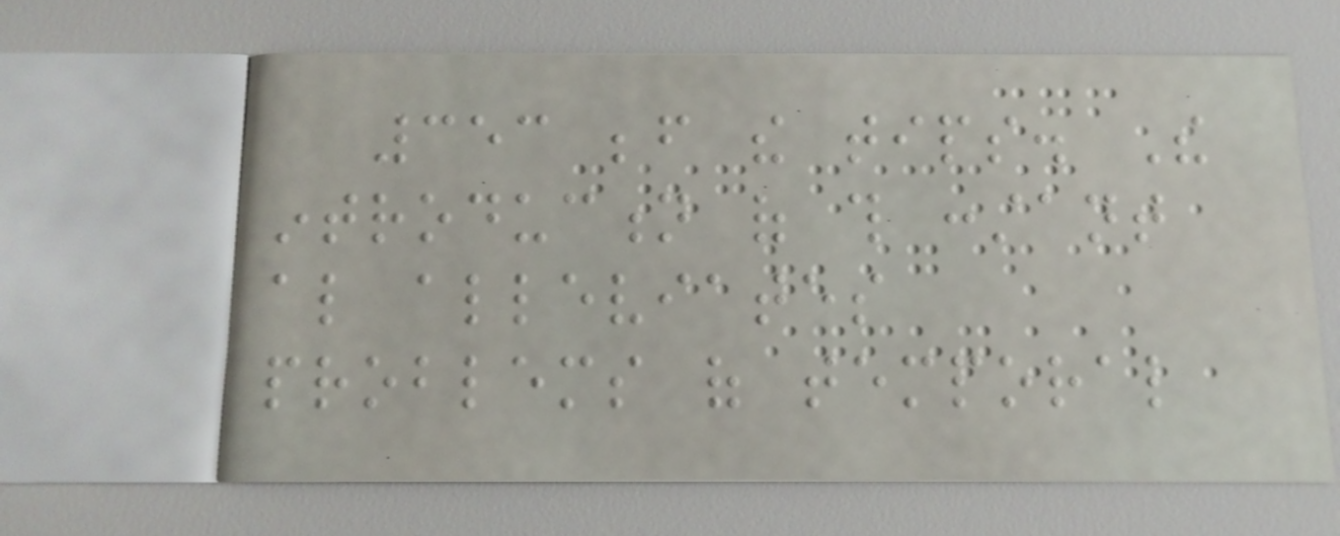353 before the tips. The
introduction of this constant
also alleviates
problems of temporal
